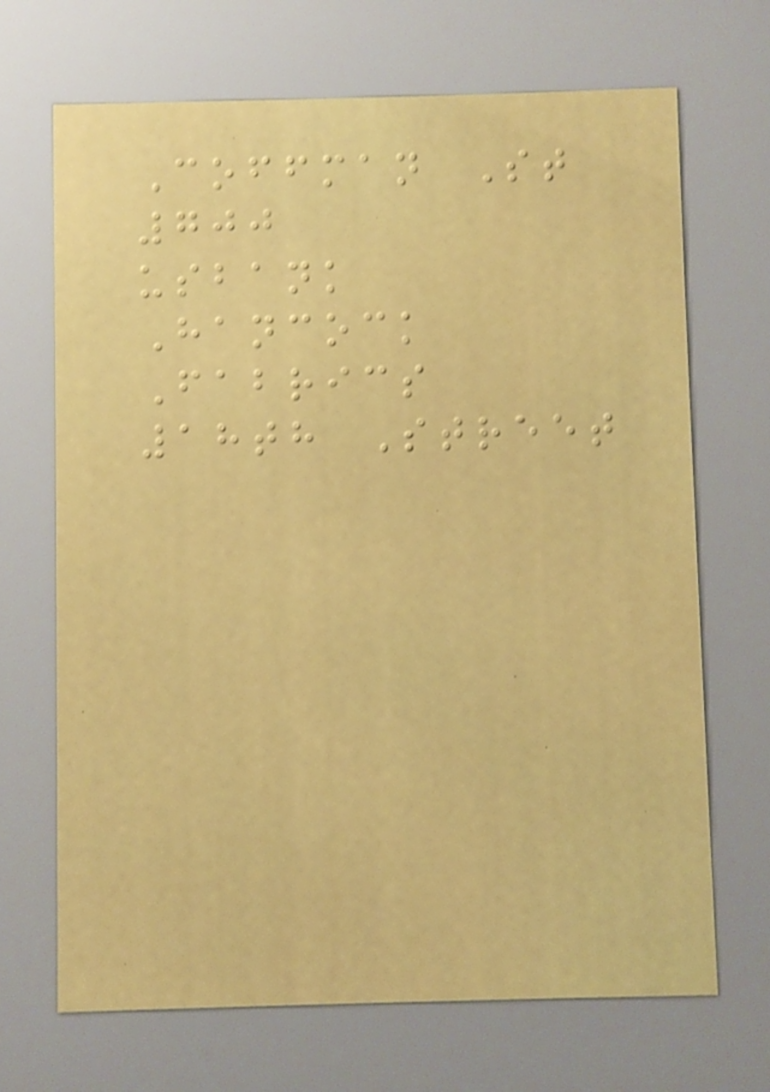Coffman St
700
usbank
Hancock
Fabrics
18th Street
